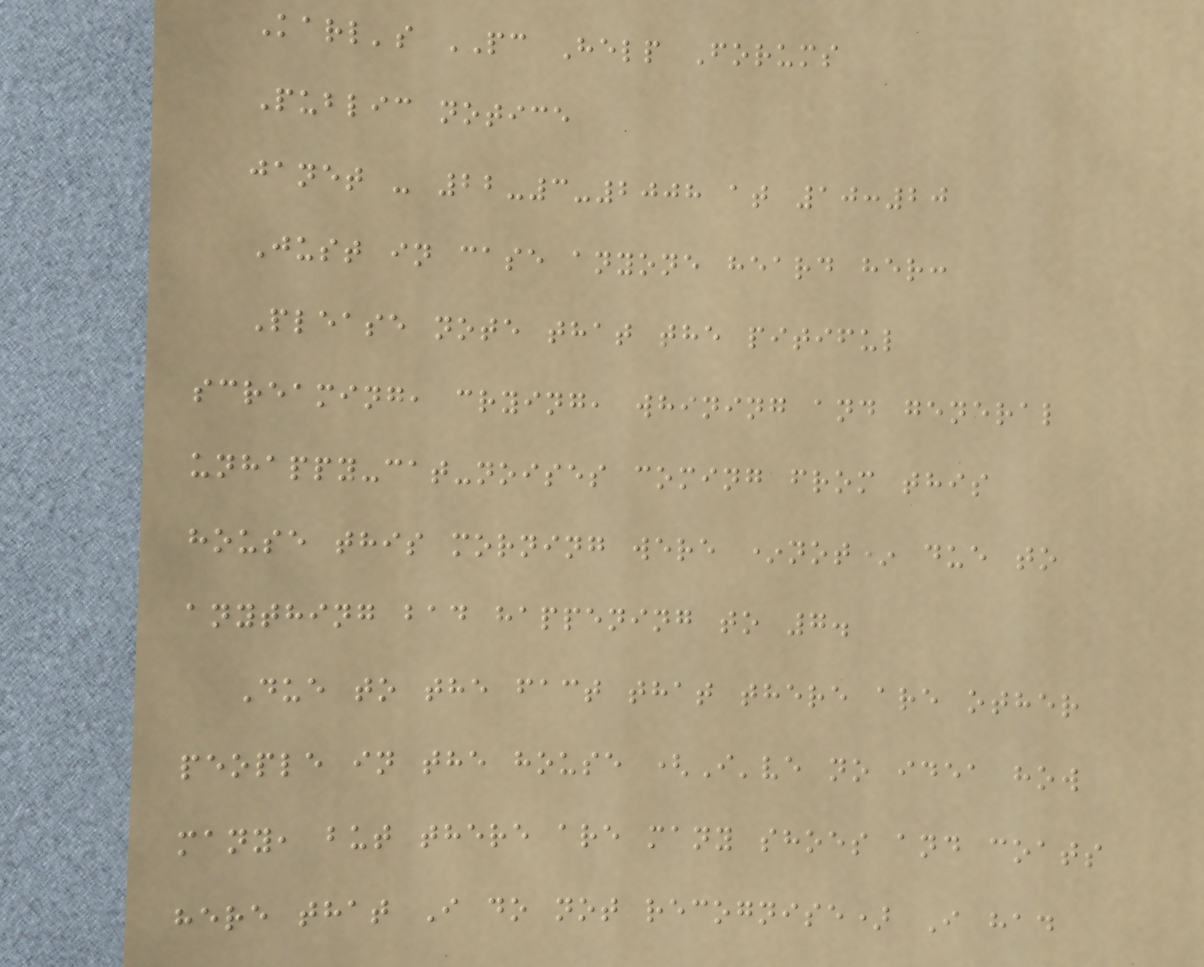Karl's PC Help Forums
Public notice
janet - 22-3-2008 at 10:20
Just in case anyone heard her:
Please note that the pitiful
screaming, crying, whining and general
unhappy-cat-noises coming from this
house this morning were *not* due to
anything bad happening to 7.
Due to the fact that there are other
people in the house (I've no idea how
many, but there are many shoes and coats
here that I do not recognise) I had
